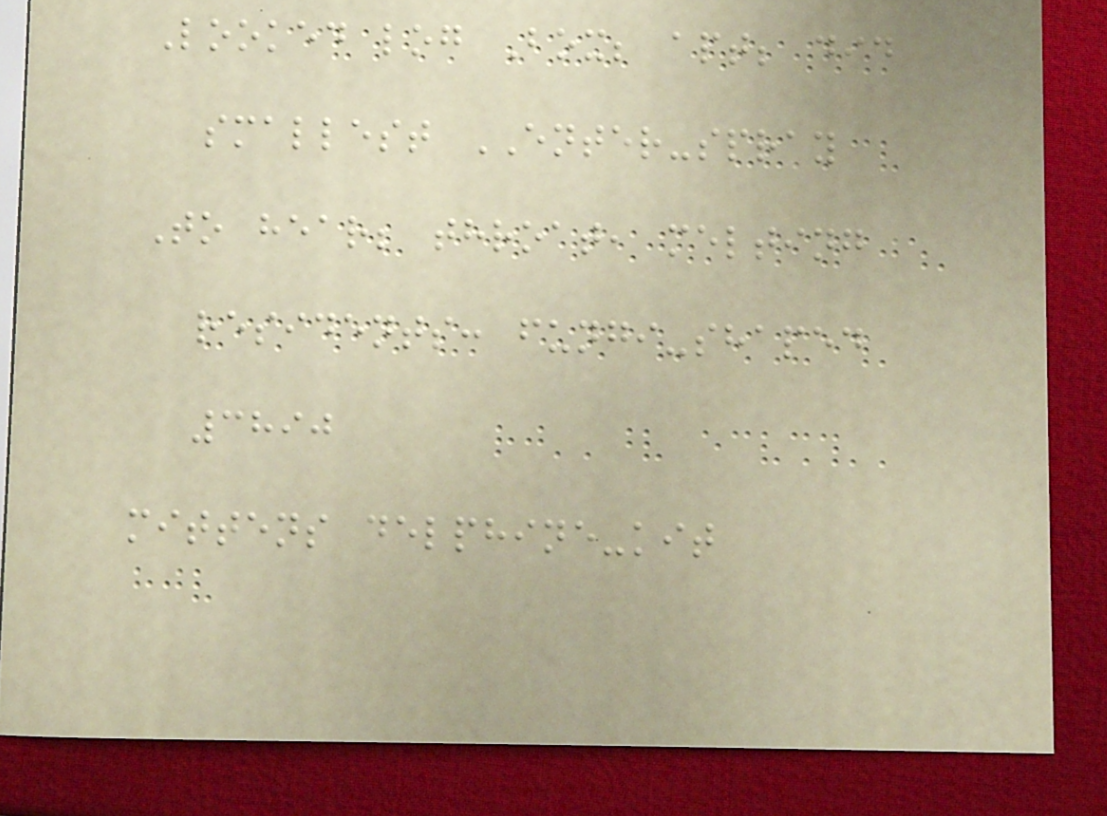Looked log Box; apt; did
smallest ENTER-spray
To hear; throat, melting
residents: fungi-shaped
3890
mittens delphine-kit
